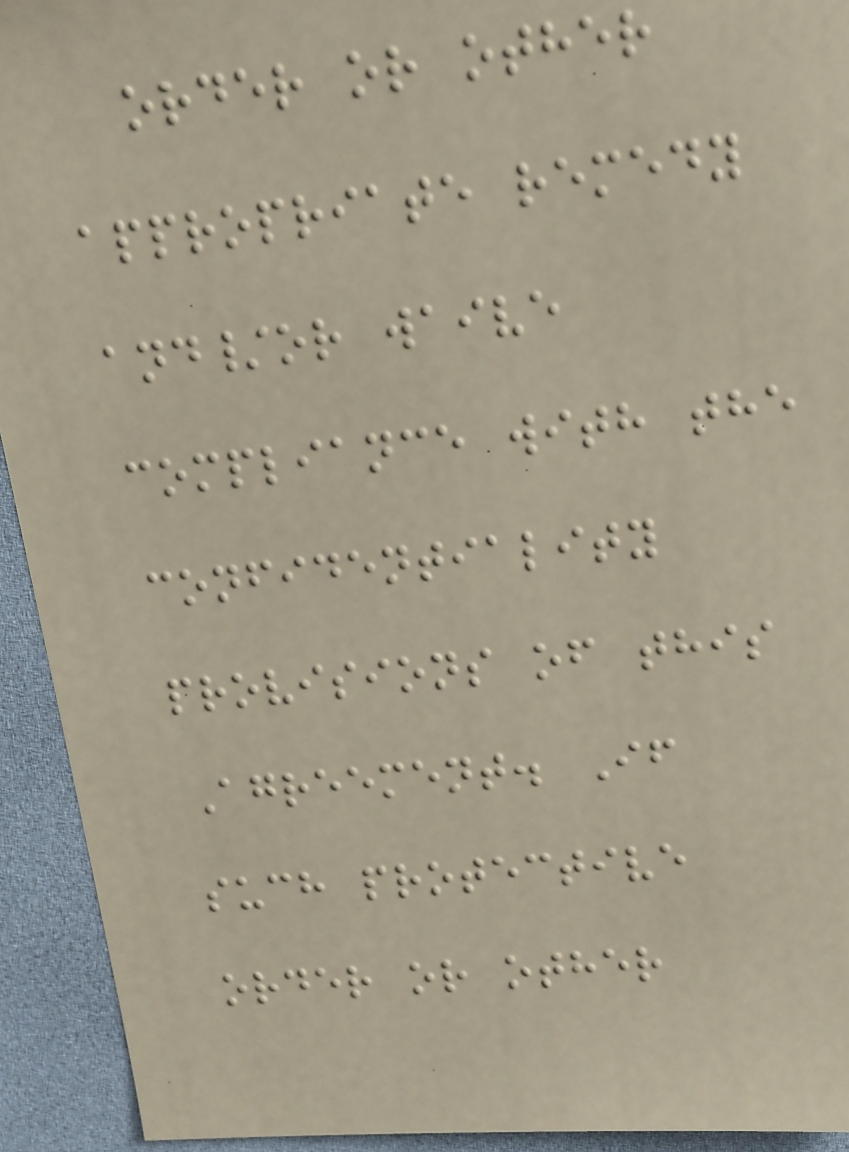order or other
appropriate remedy
and/or waive
compliance with the
confidentiality
provisions of this
Agreement. If
such protective
order or other
